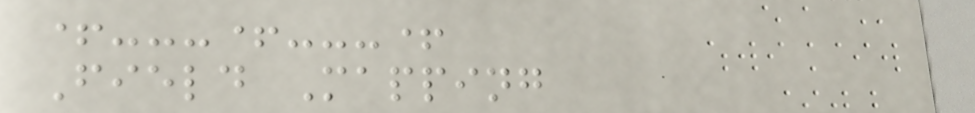+---+---+
Field Mapping
